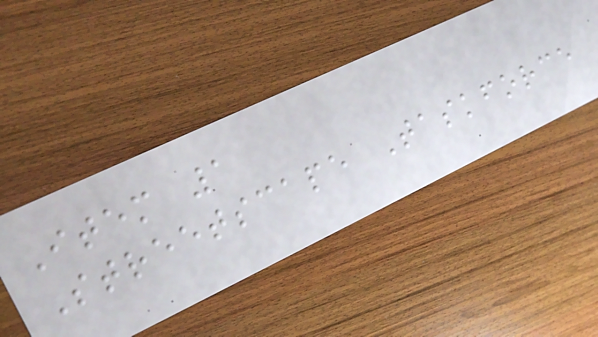Item 1
Streetscape Taskforce
